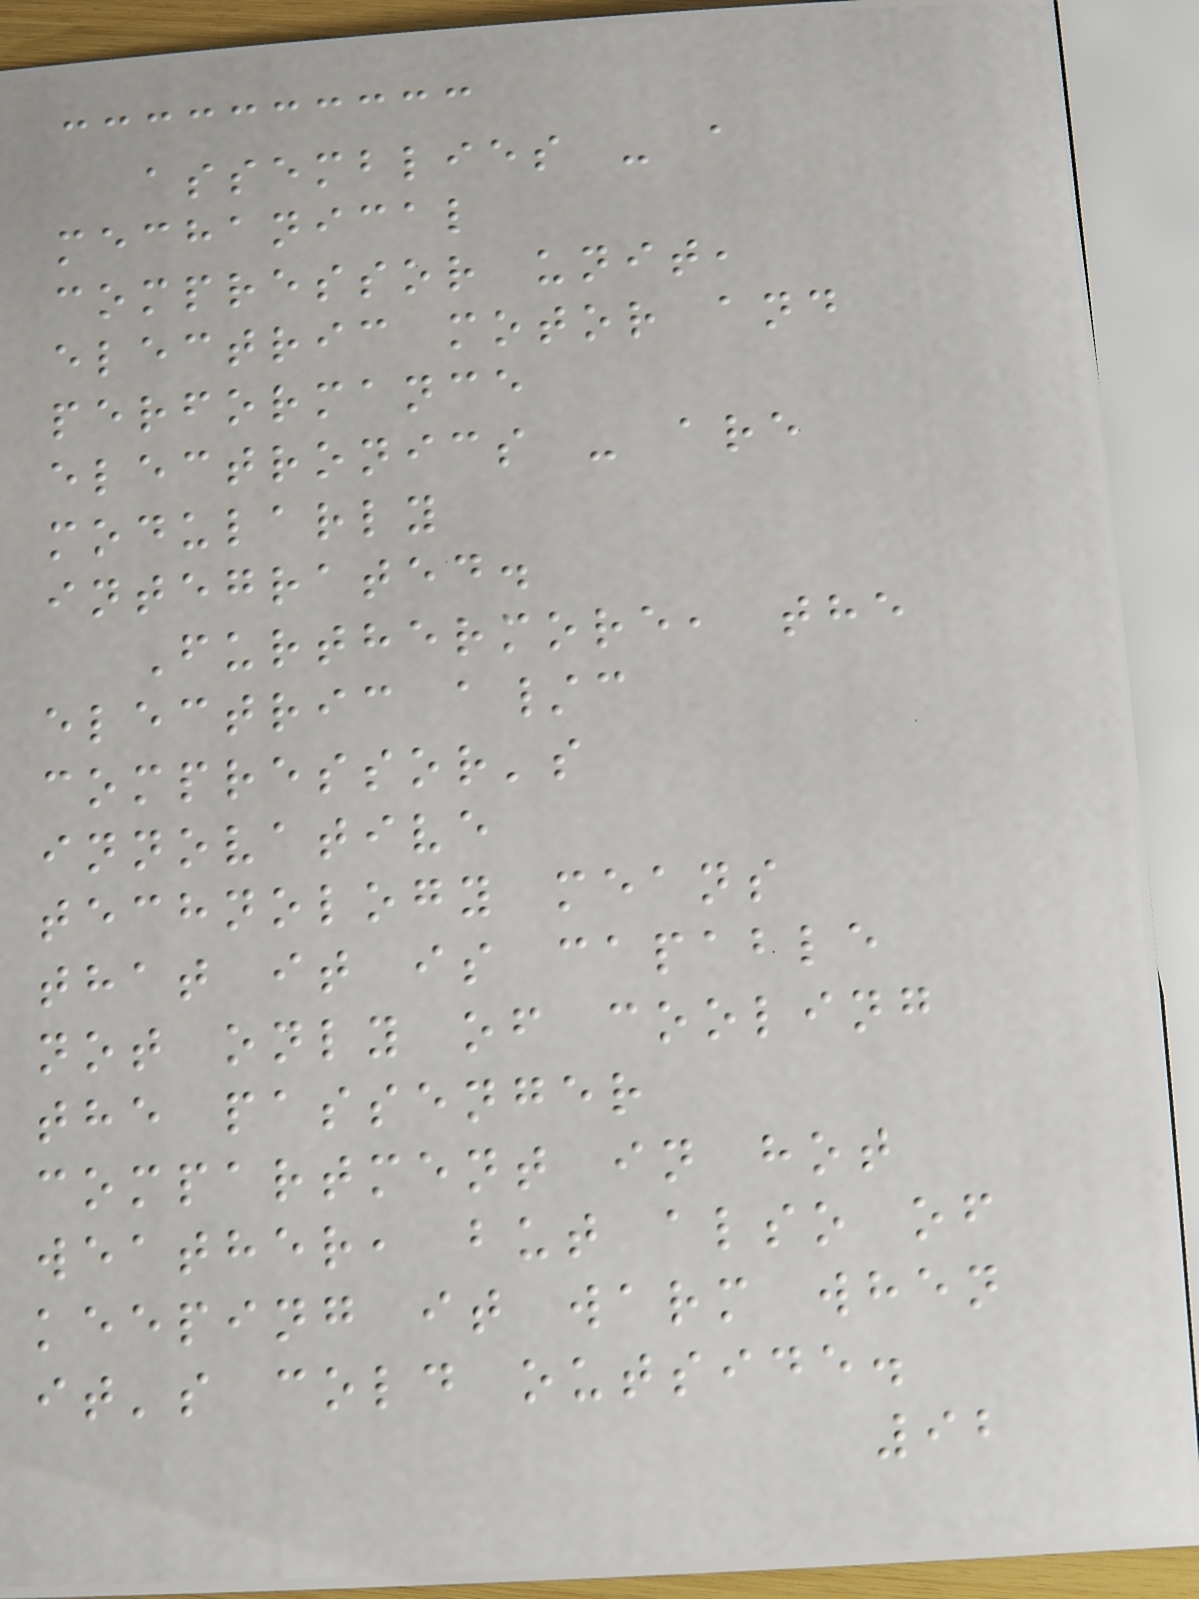assemblies - a
mechanical
compressor unit,
electric motor and
performance
electronics - are
modularly
integrated.
Furthermore, the
electric a/c
compressor's
innovative
technology means
that it is capable
not only of cooling
the passenger
compartment in hot
weather, but also of
keeping it warm when
it's cold outside.
92
